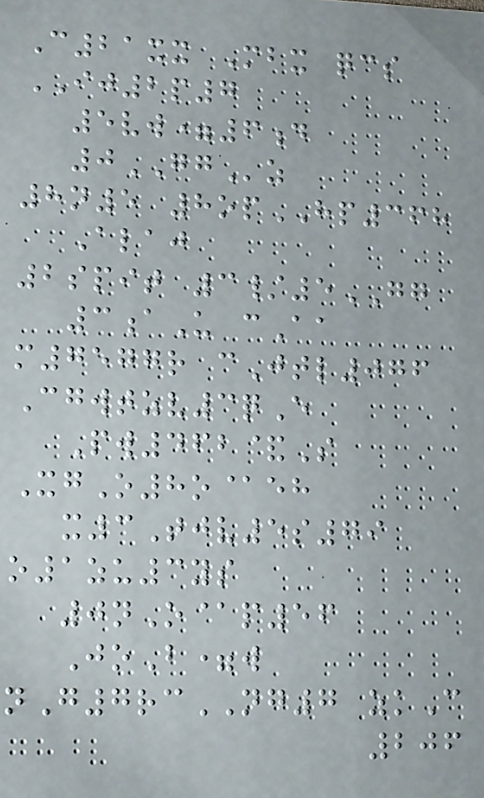C21xx Mbx qcs
IJ2p7
5vw=6d
0GGz
8n5 8opHP368
Alaj
2spit 3/5GG
3aU cAa
m7577r cJtl076
Cgwtzv3qE
Pw462&S
XgO8o@eh
x3Tjv5s79
o1zu3ys
0nO@p56
JoB=w
nG7rcNG7 zkC
206
